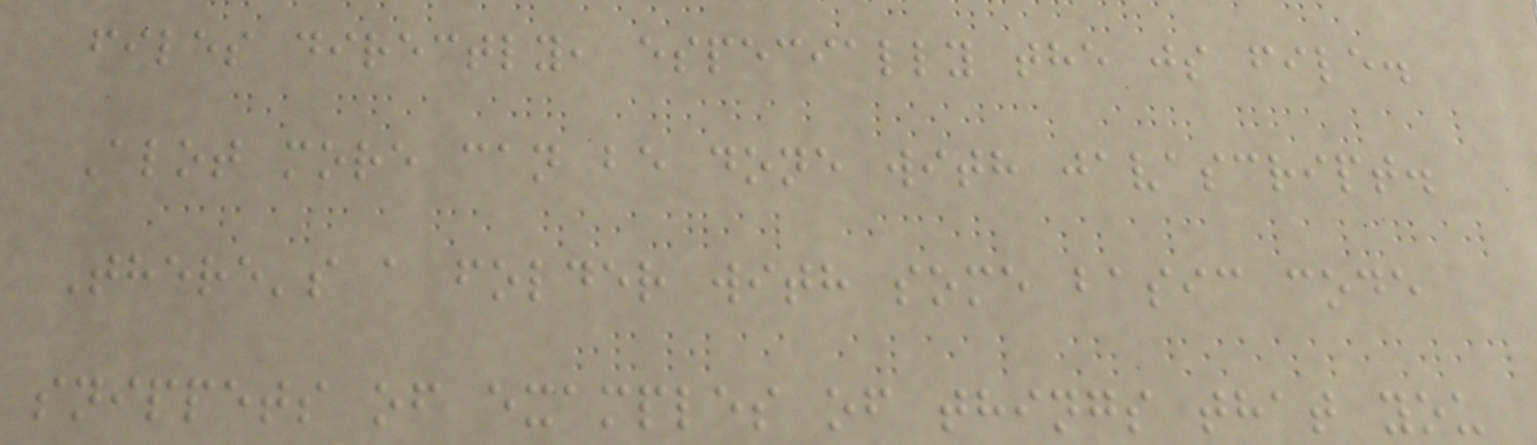files directly, especially the js file.
Alot more can be done with javascript.
There's a folder with some basic code
snippets of examples of things that you
